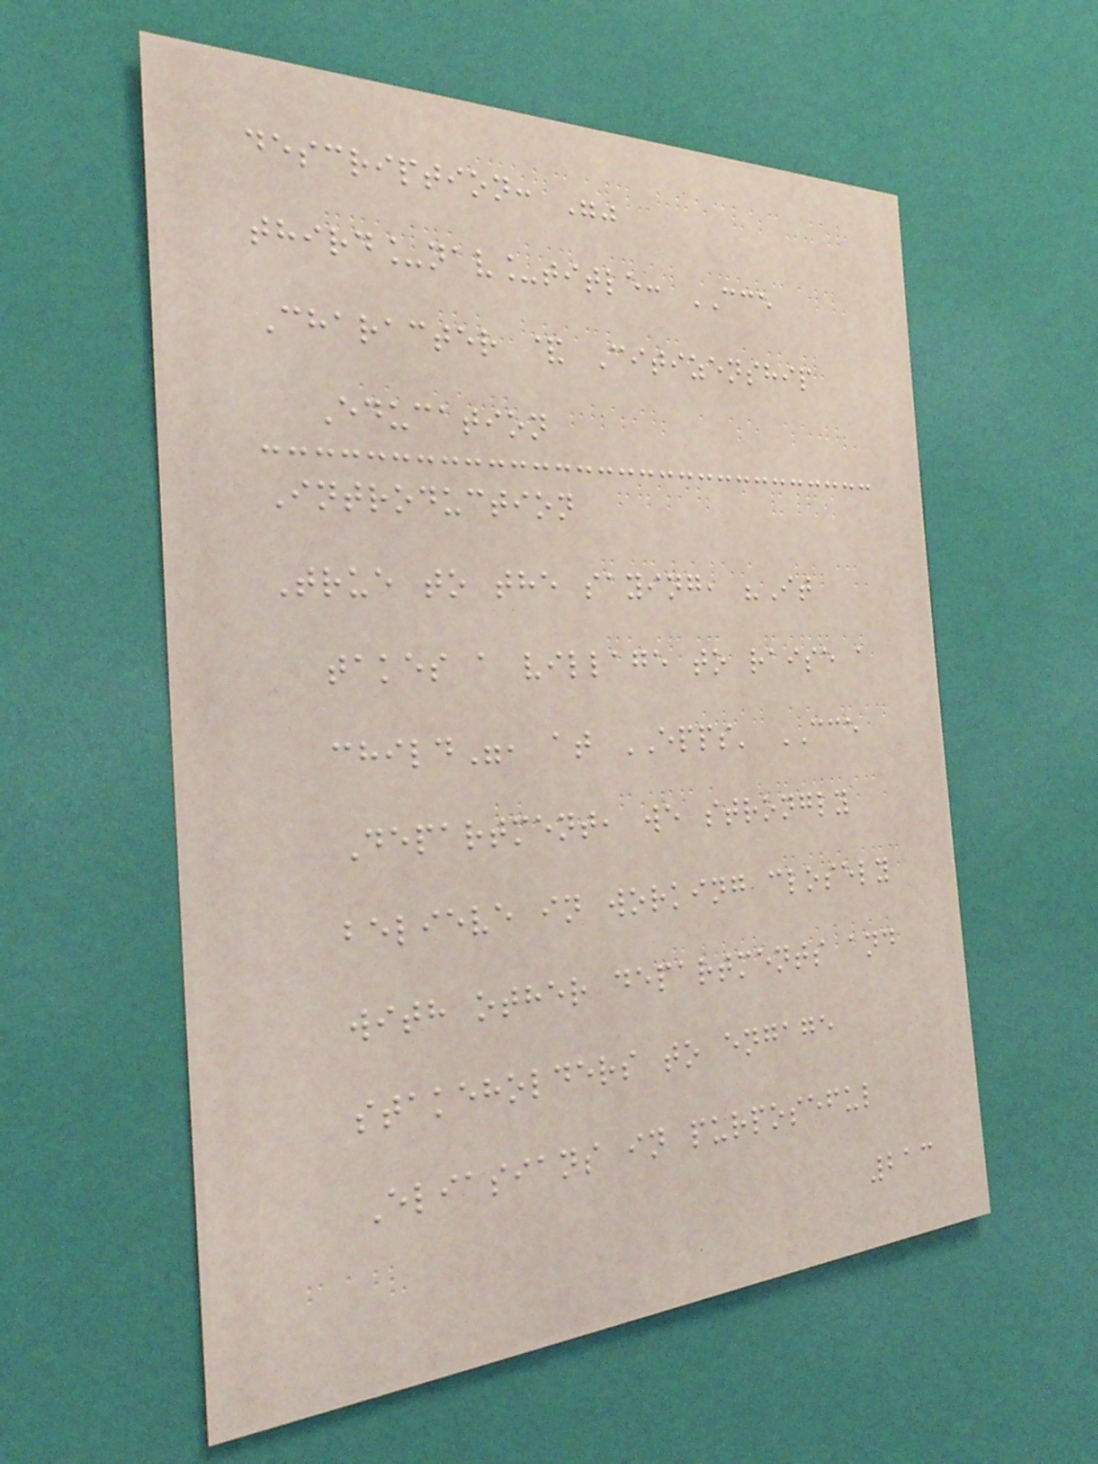description: ""
third_nav_title: CCE
Character & Citizenship
Education
Introduction
True to the saying, "It
takes a village to raise a
child", at EPPS' CCE
Department, we strongly
believe in working closely
with other departments and
stakeholders to engage
Eliasians in purposeful
213
